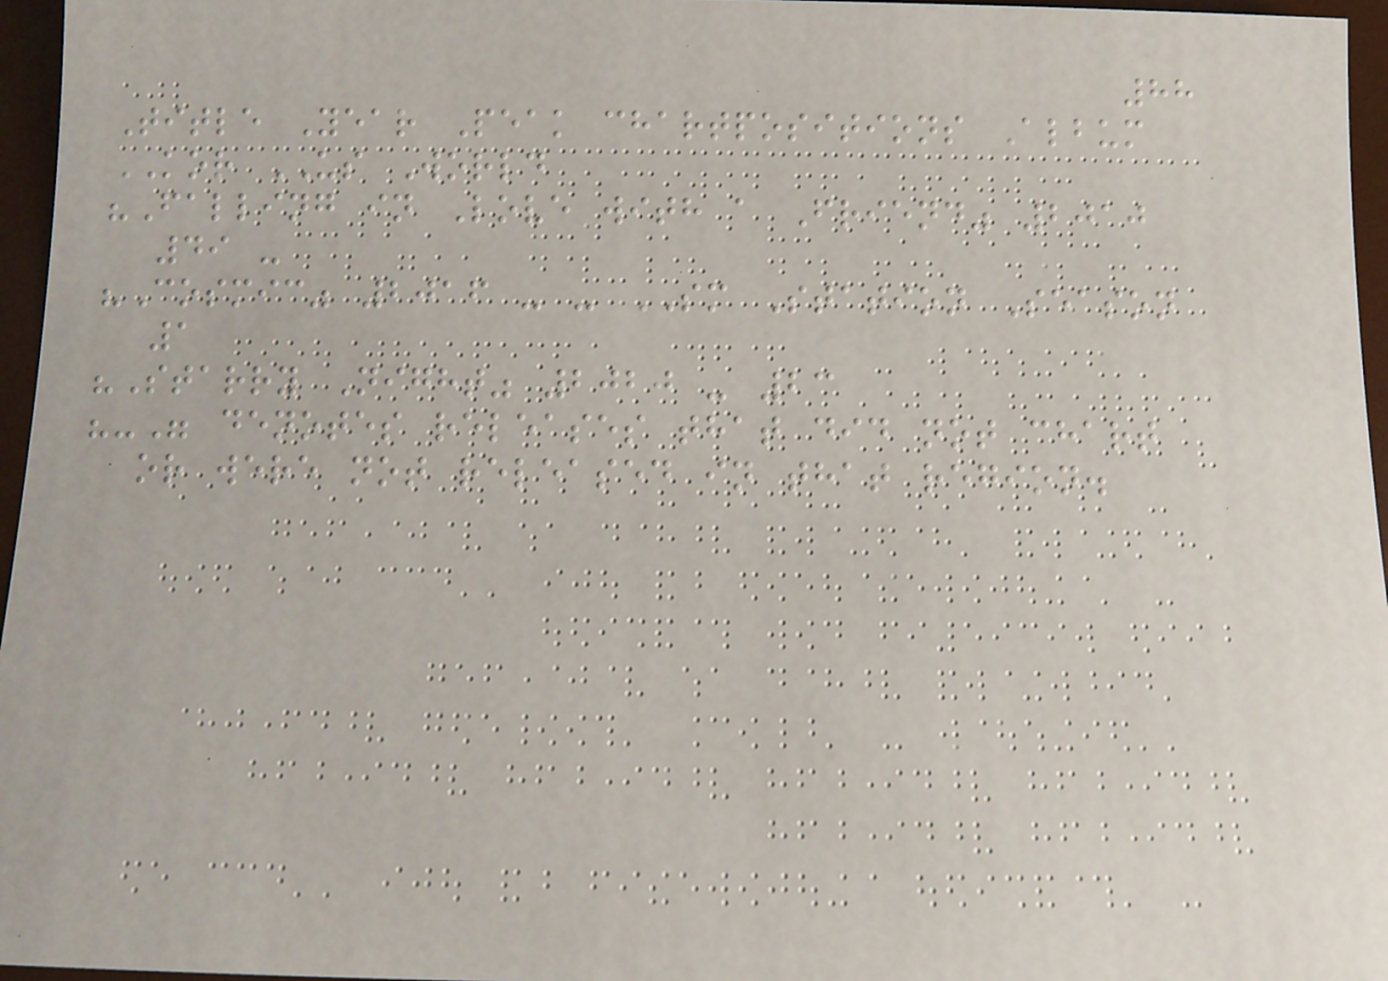88
Title Year Peak chartpositions Album
KOR US World
"Falling in Love with a Friend" 2010
49 -
"Cosmic" 2016 - - SM Station Season
1
"Starry Night" 2020 - 23
"-" denotes releases that did not chart
or were not released in that region.
